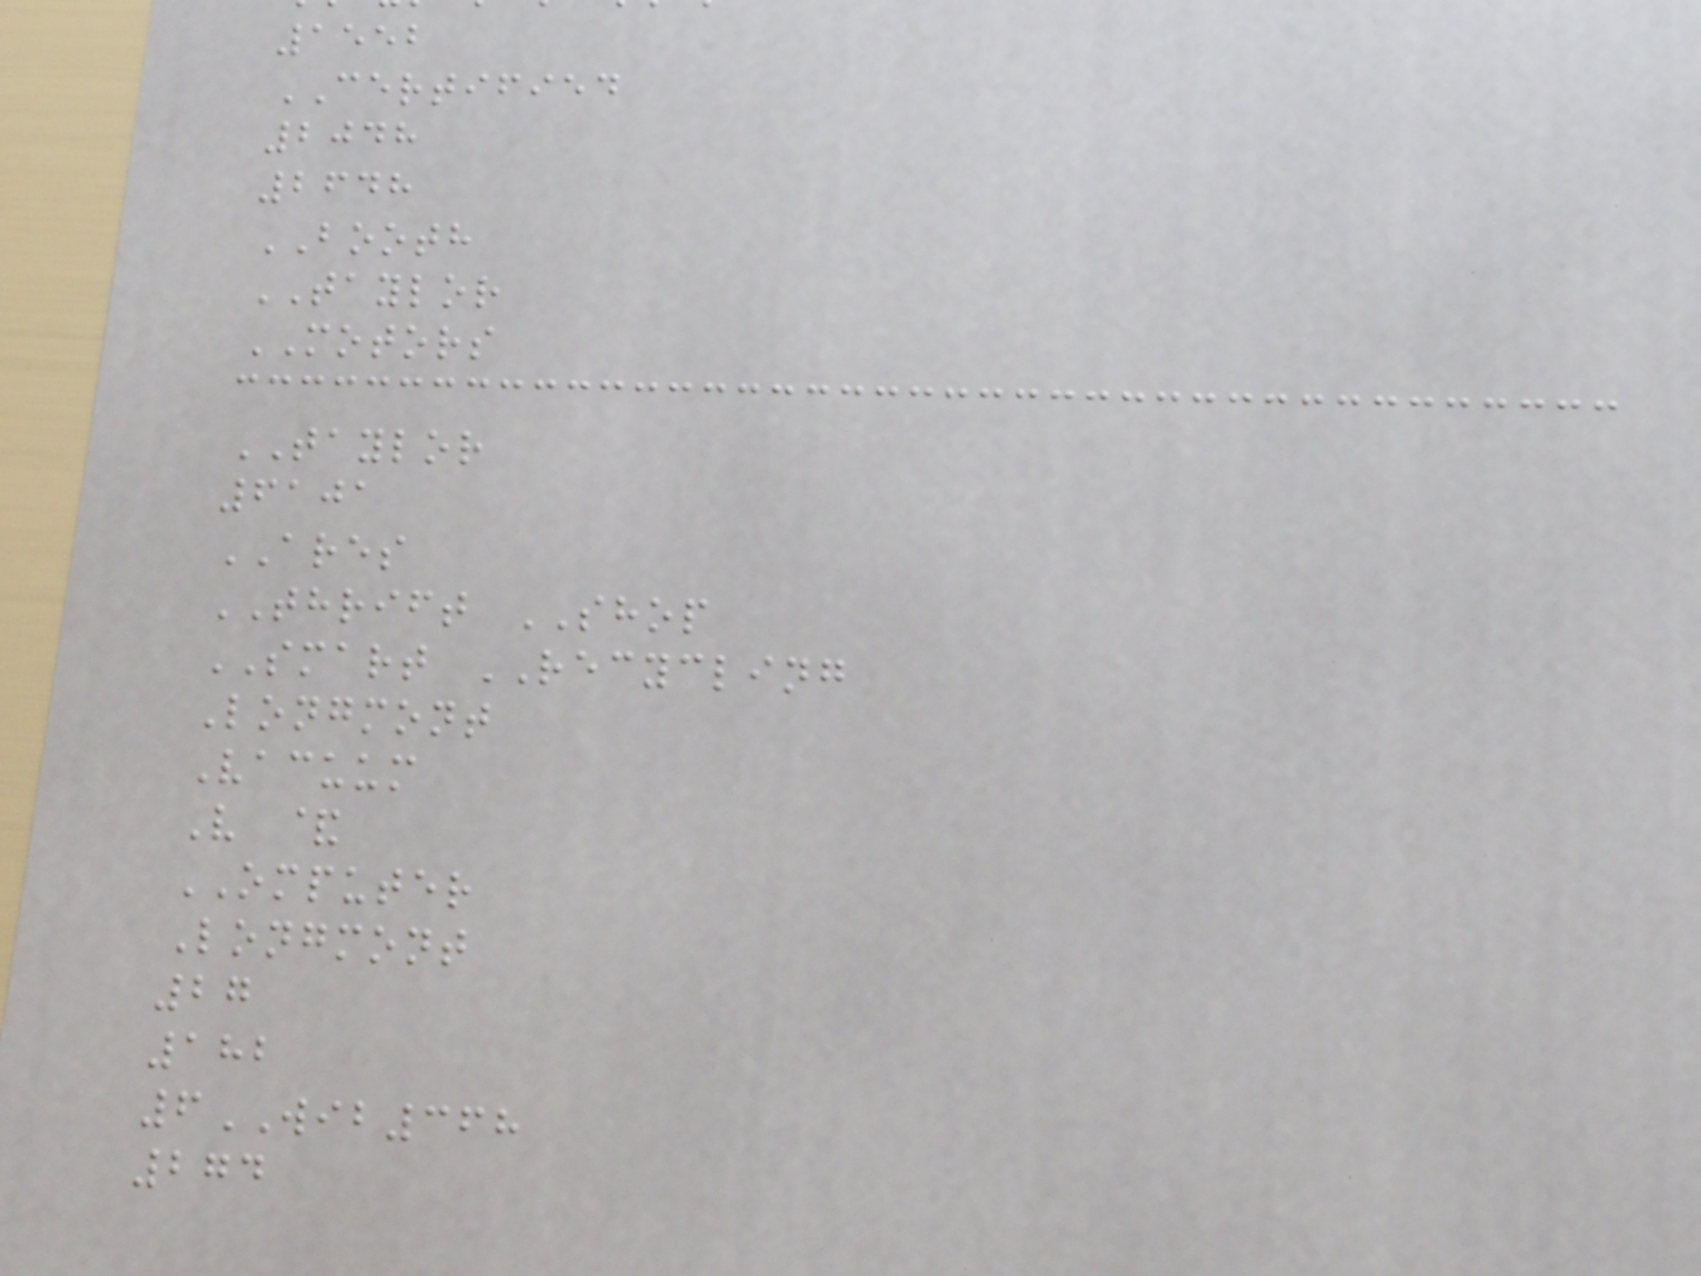1552
CERTIFIED
2048
2648
BOOTH
TAYLOR
MOTORS
TAYLOR
6101
ARES
THRIFT SHOP
SMART RECYCLING
Longmont
Vacuum
V &
OMPUTER
Longmont
27
182
6WIB368
274
